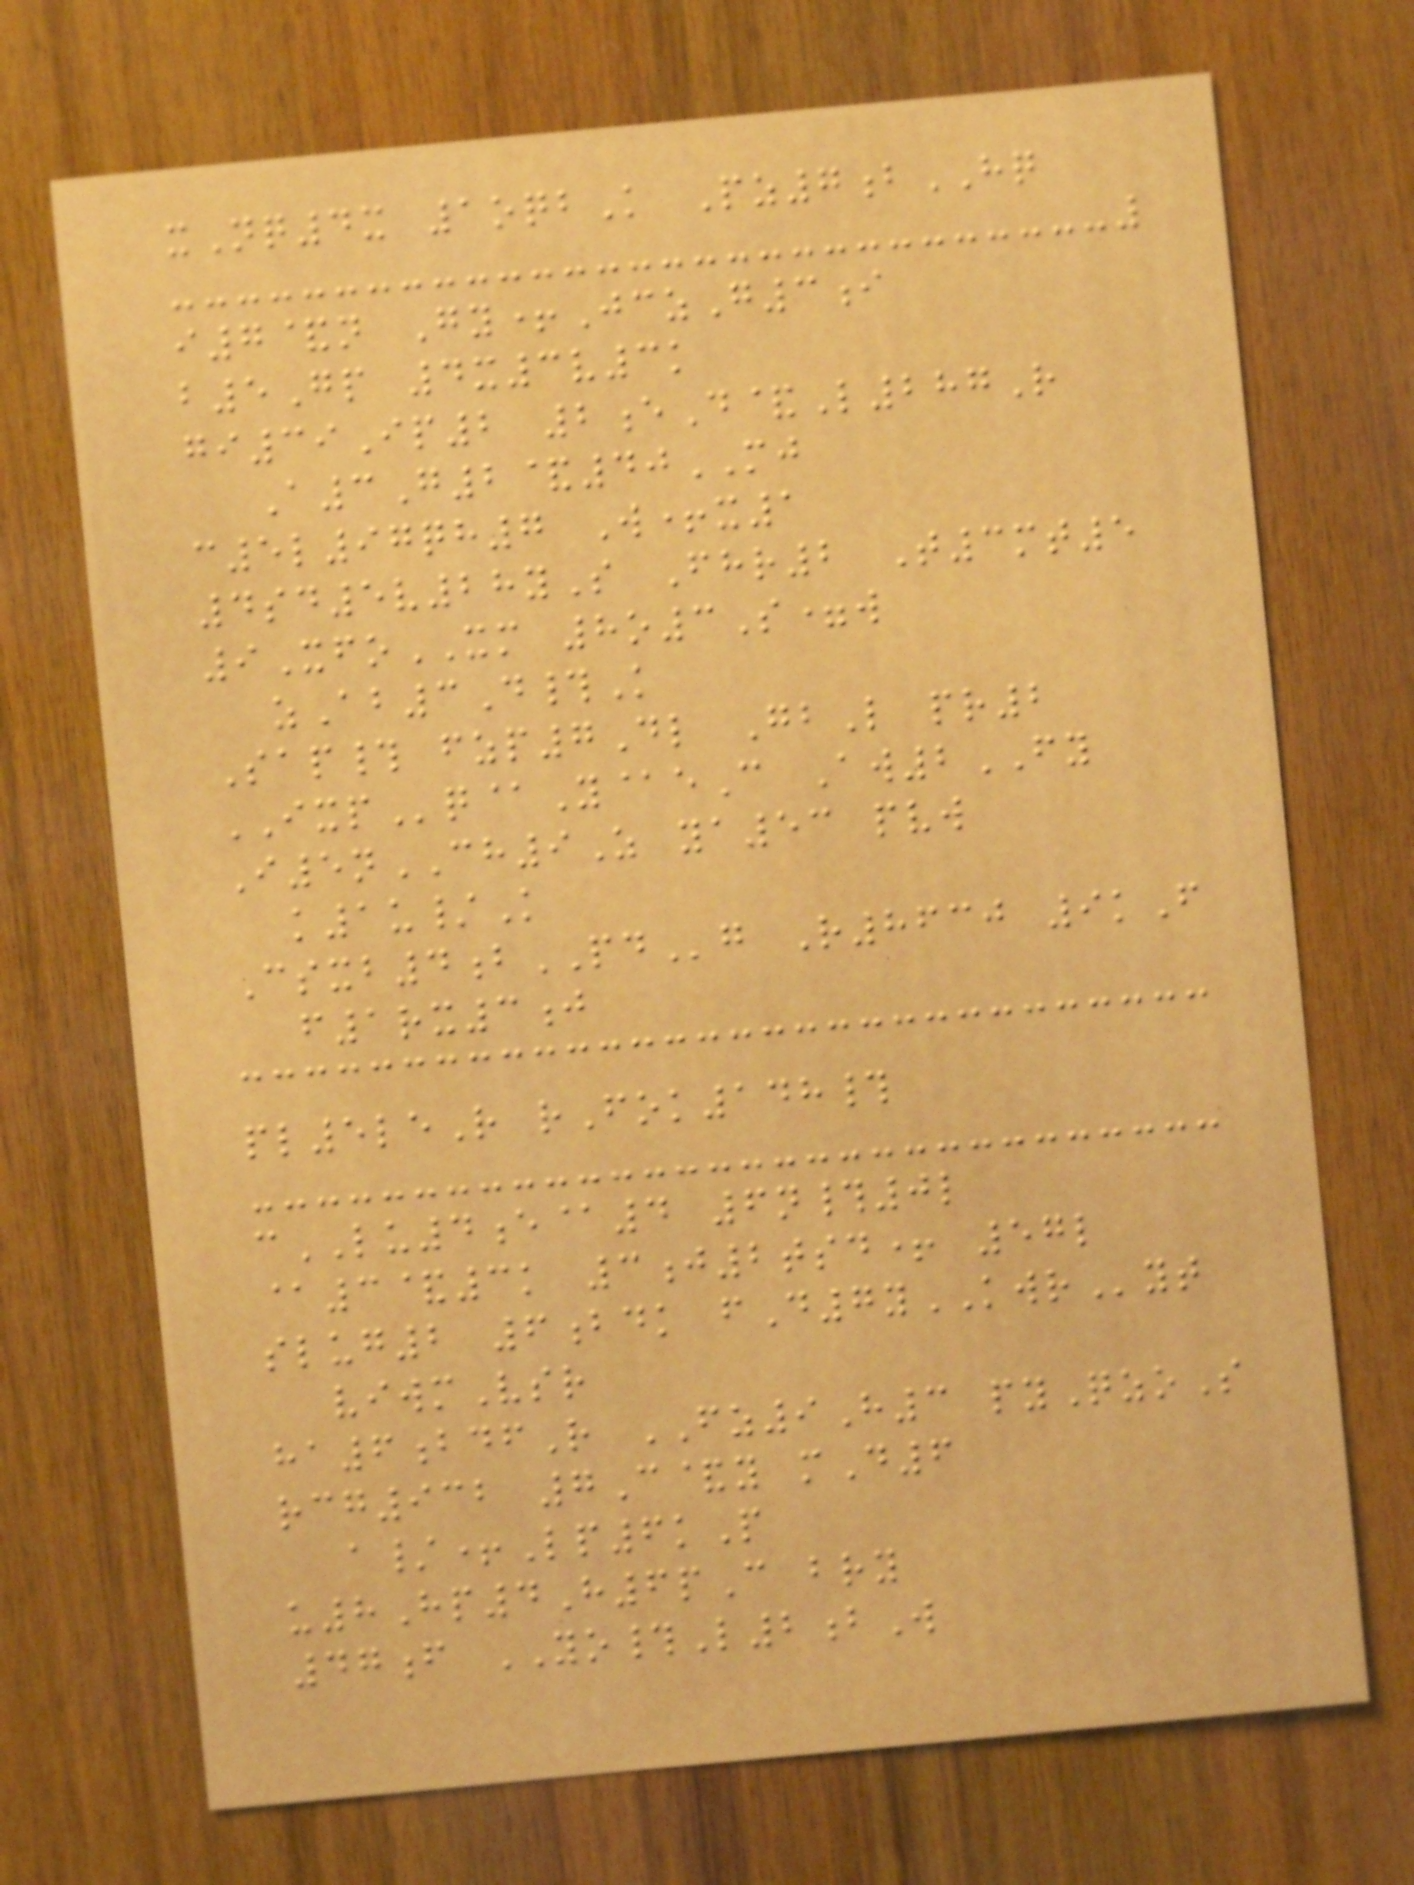xNq4x 1oqbK Pz7bHQ
i7&n Gy+JczG3i
b5Gp 4x3v3k
gi39Ip2 2eD&L287R
A3G2&40MJ
c5l97qh7 W+x1
4sd5v28yS Fhr2 T3mt5
9XfoXM 8o3S=w
zAb3D#K
Sap# fzp7Dl GbL pr2
IXPq@Y@eC Aw2FY
I5nCH9Z ya53 pvw
k1u/K
Csxb4bPDg R8630 9kF
f1rx3j
pl5leR rFok148#
cLU4e@4 6n#0l
@3&3k 3j2tsd+ 57l
slug2 6bdk fD7yKWRyt
viwmVsr
ha6bdfR FZ9H3 pyQzoS
rcg932 7C&y mD6
a/+Lp6kP
u8Hp4H6pC bry
47f YO#L2bW
